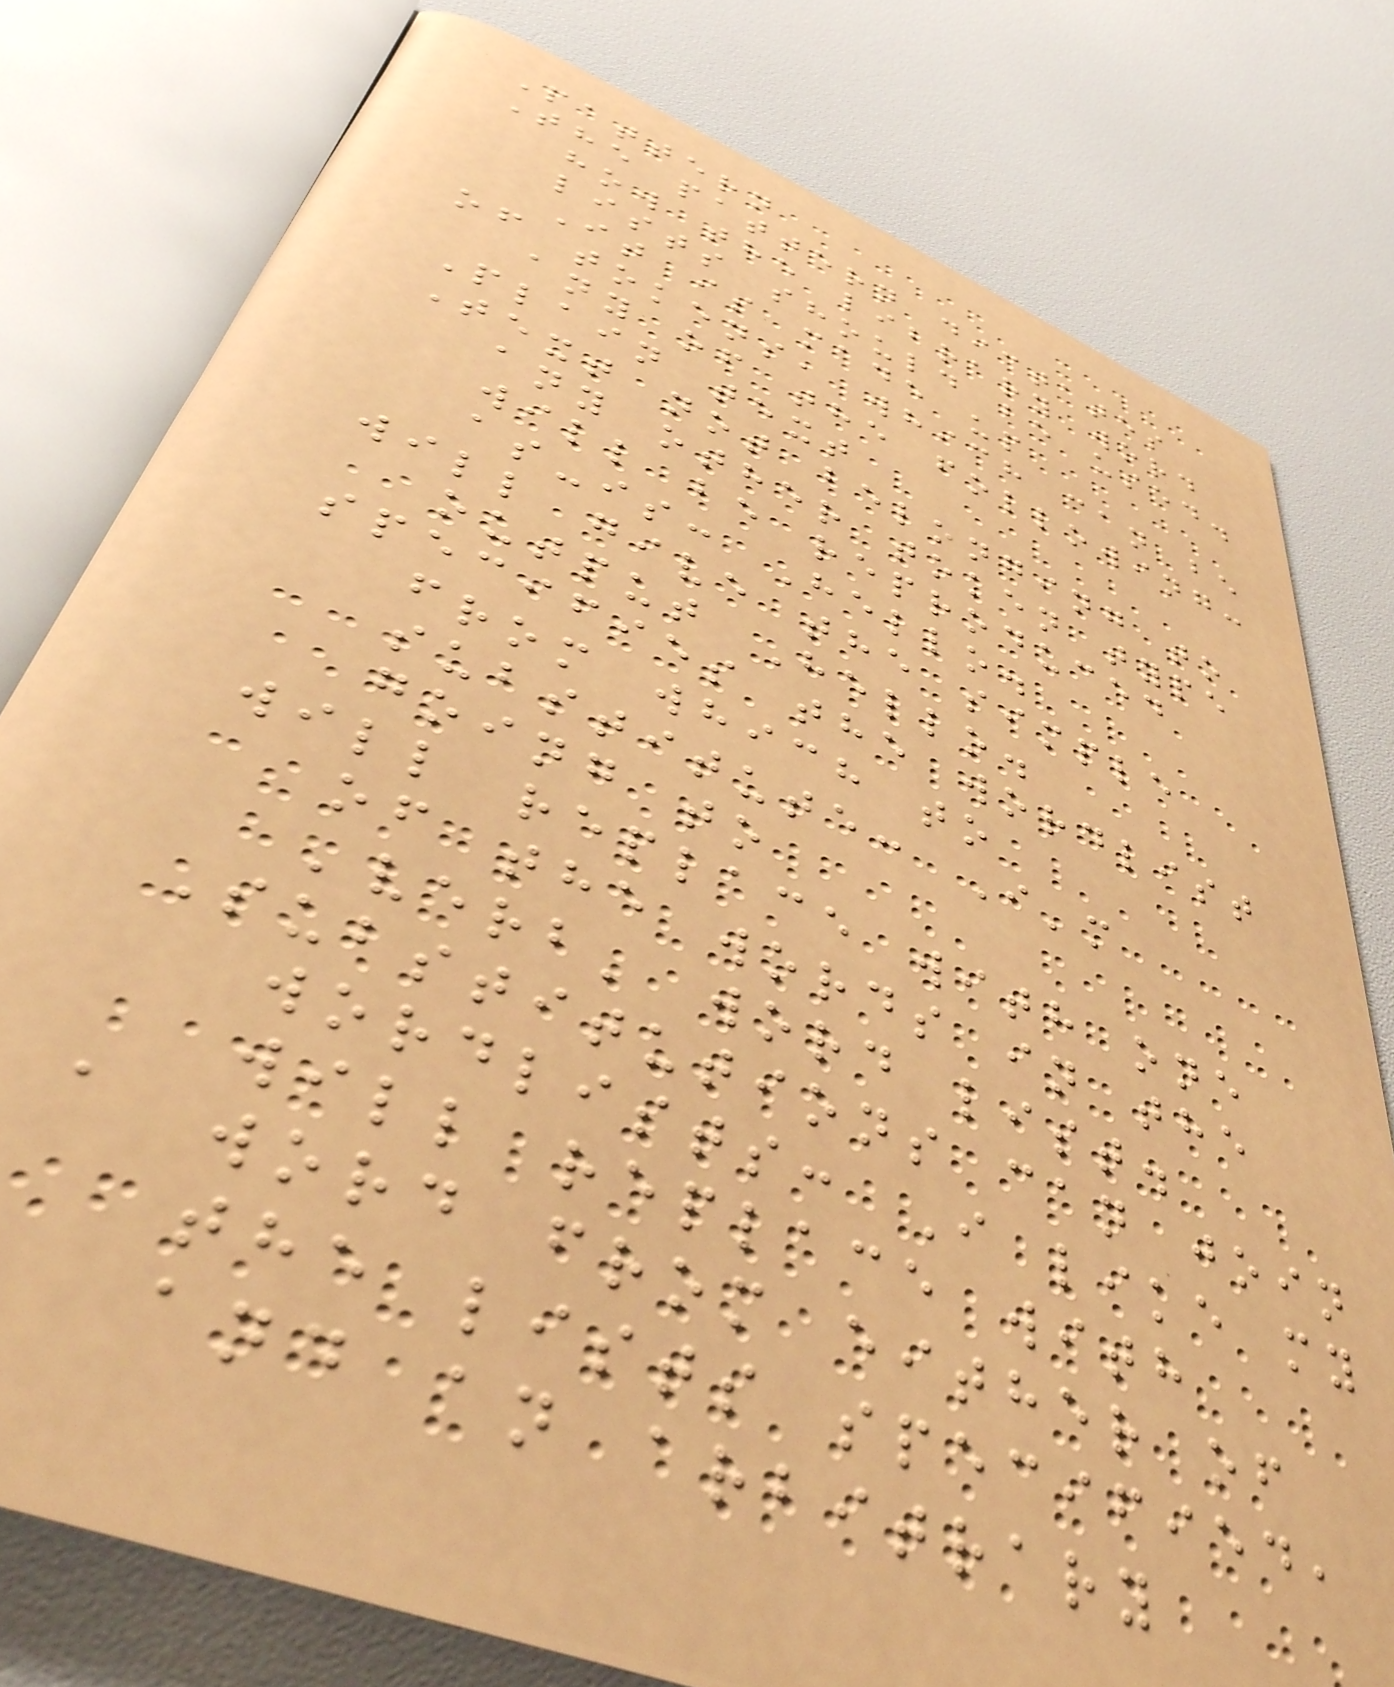Pattern
The pattern dictates
how the library word
lists should be used.
It is made up
of tokens, which can be
any of the following:
Plain text
Text not belonging to
any other token type
will be reproduced
as-is: Hello.
will give the simple
output Hello.
specifies the wordlist
from which to
substitute: I'm
going to
will replace with one
of the words in the
'verb' word list.
Substitutions can join
wordlists: I like my
will replace with
a word from either of
the lists specified,
and an arbitrary
